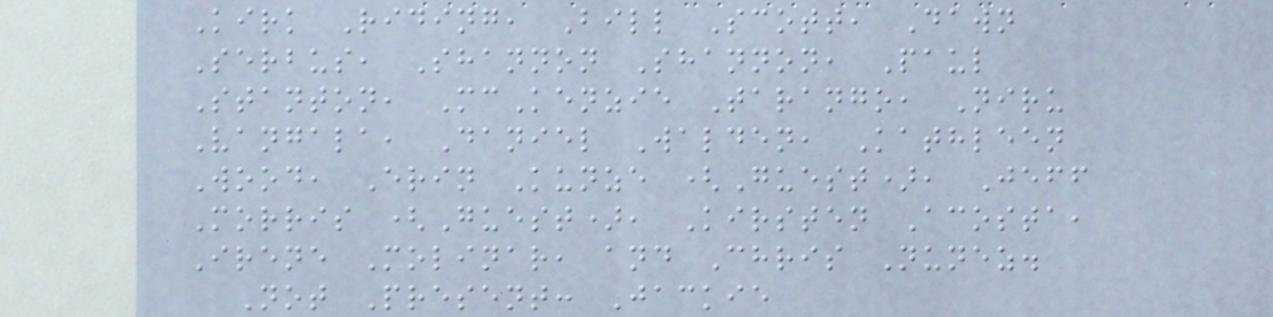Kirk Riding, Bill Scott, Dawn
Serbus, Shannon Shannon, Paul
Stanton, McKenzie Tarango, Niru
Vangala, Daniel Walden, Kathleen
Wood, Erin Kunze (Guest), Jeff
Morris (Guest), Kirsten Acosta,
Irene Molinar, and Chris Nunez.
Not Present: Jackie
